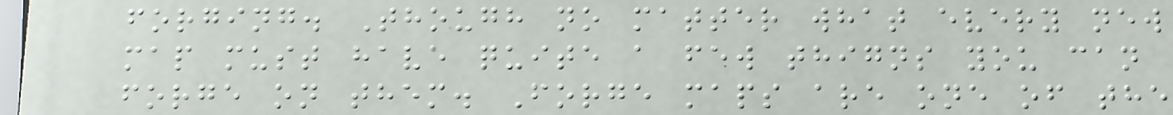forging. Though no matter what every new
map must have quite a few thigns you can
forge on them. Forge maps are one of the
